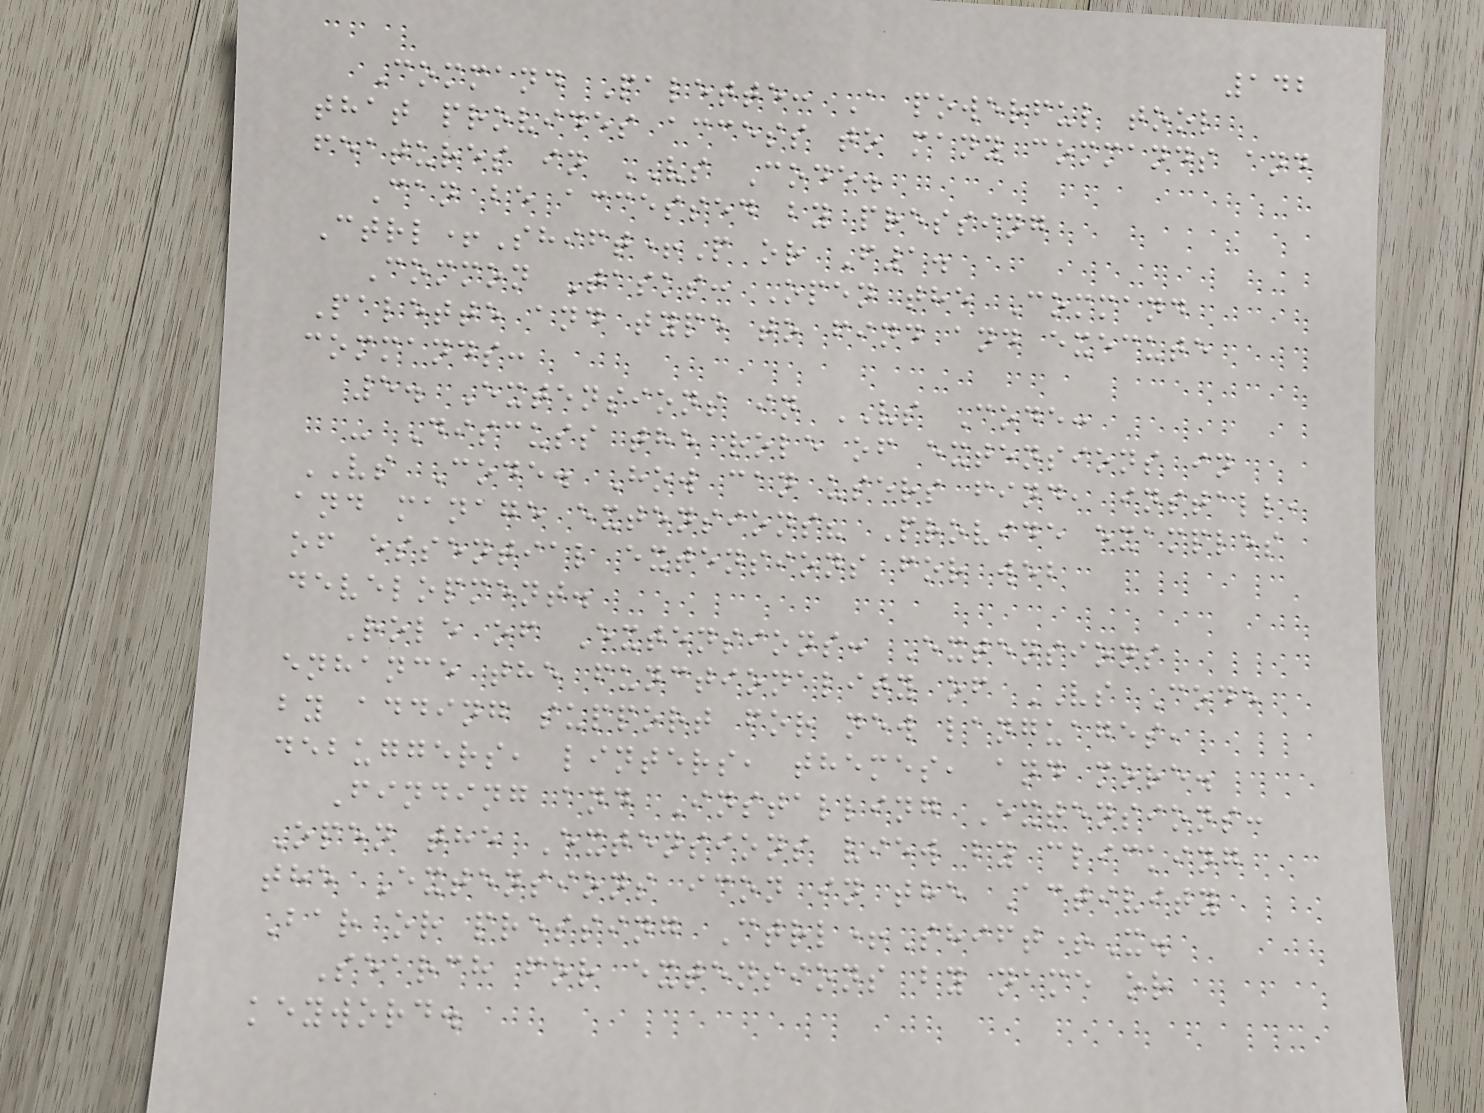142
Command Palette: A powerful tool
that provides access to many commands and
features in VS Code.
Can be accessed by pressing
Ctrl+Shift+P or F1.
Common Tasks: Open the Command
Palette and type to find and execute
commands:
5. Extensions in VS Code:
- Discuss the role of extensions in
VS Code. How can users find, install,
and manage extensions? Provide examples
of essential extensions for web
development.
Role of Extensions: Extensions
enhance the functionality of VS Code
by adding support for new languages,
debuggers, linters, themes, and more.
Finding and Installing Extensions:
Open the Extensions view by clicking
the Extensions icon in the Activity
Bar or pressing Ctrl+Shift+X.
Search for extensions by name or
keyword.
